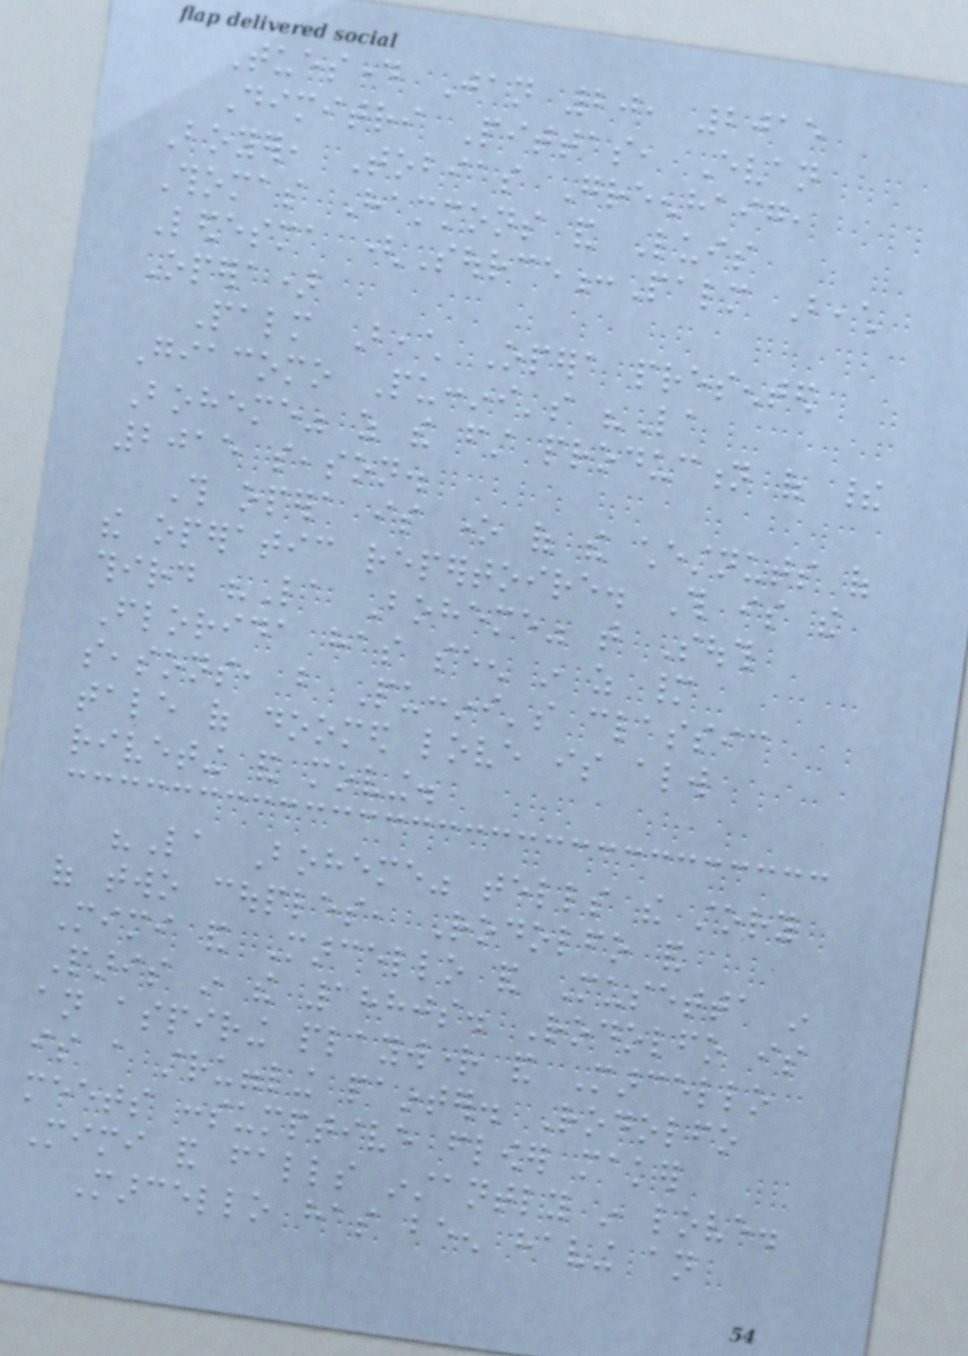Tuesday Jan 20, 2015
Dimitri Pittas, Evan
Boyer, Tobias Greenhaig,
Thomas Hammons and Luis
Ledesma (Source:Palm Beach
Opera)
Palm Beach Opera presented
Giacomo Puccini's "La
Boheme" as the first production of their
2015 season.
This opera is one of the chestnuts of
the operatic repertoire. This is the
third "La Boheme" that South
Florida has seen in as many
seasons, but Puccini's classic
tale of doomed love is always
riveting and moving.
"La Boheme" tells the story
of two couples, Rodolfo and
Mimi and Marcello and Musetta in
Paris in the 1880s. Rodolfo is
an aspiring playwright and Marcello
is a struggling painter. Rodolfo
meets consumptive flower maker
Mimi and falls instantly in love.
Marcello has been having an
